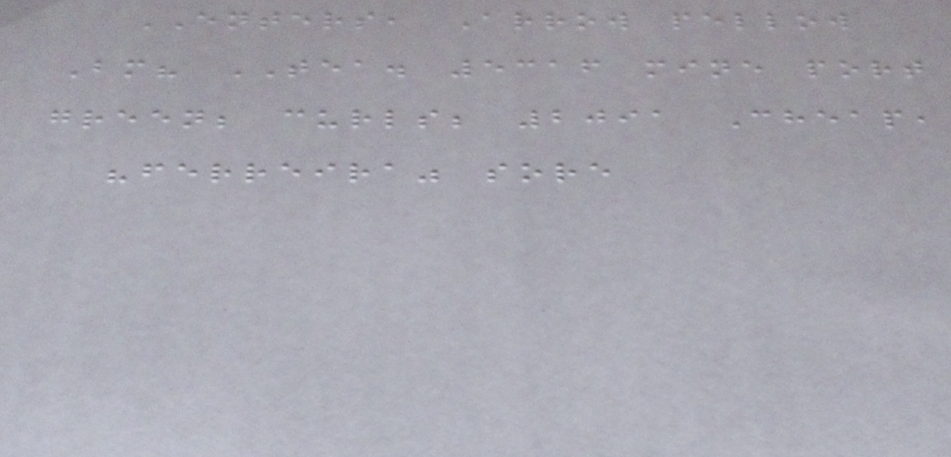ENTERS, Arrow pellow
Bm? TEA. 5316 mine port
green; curls; 2091 Cheap,
"ferreira" sore
